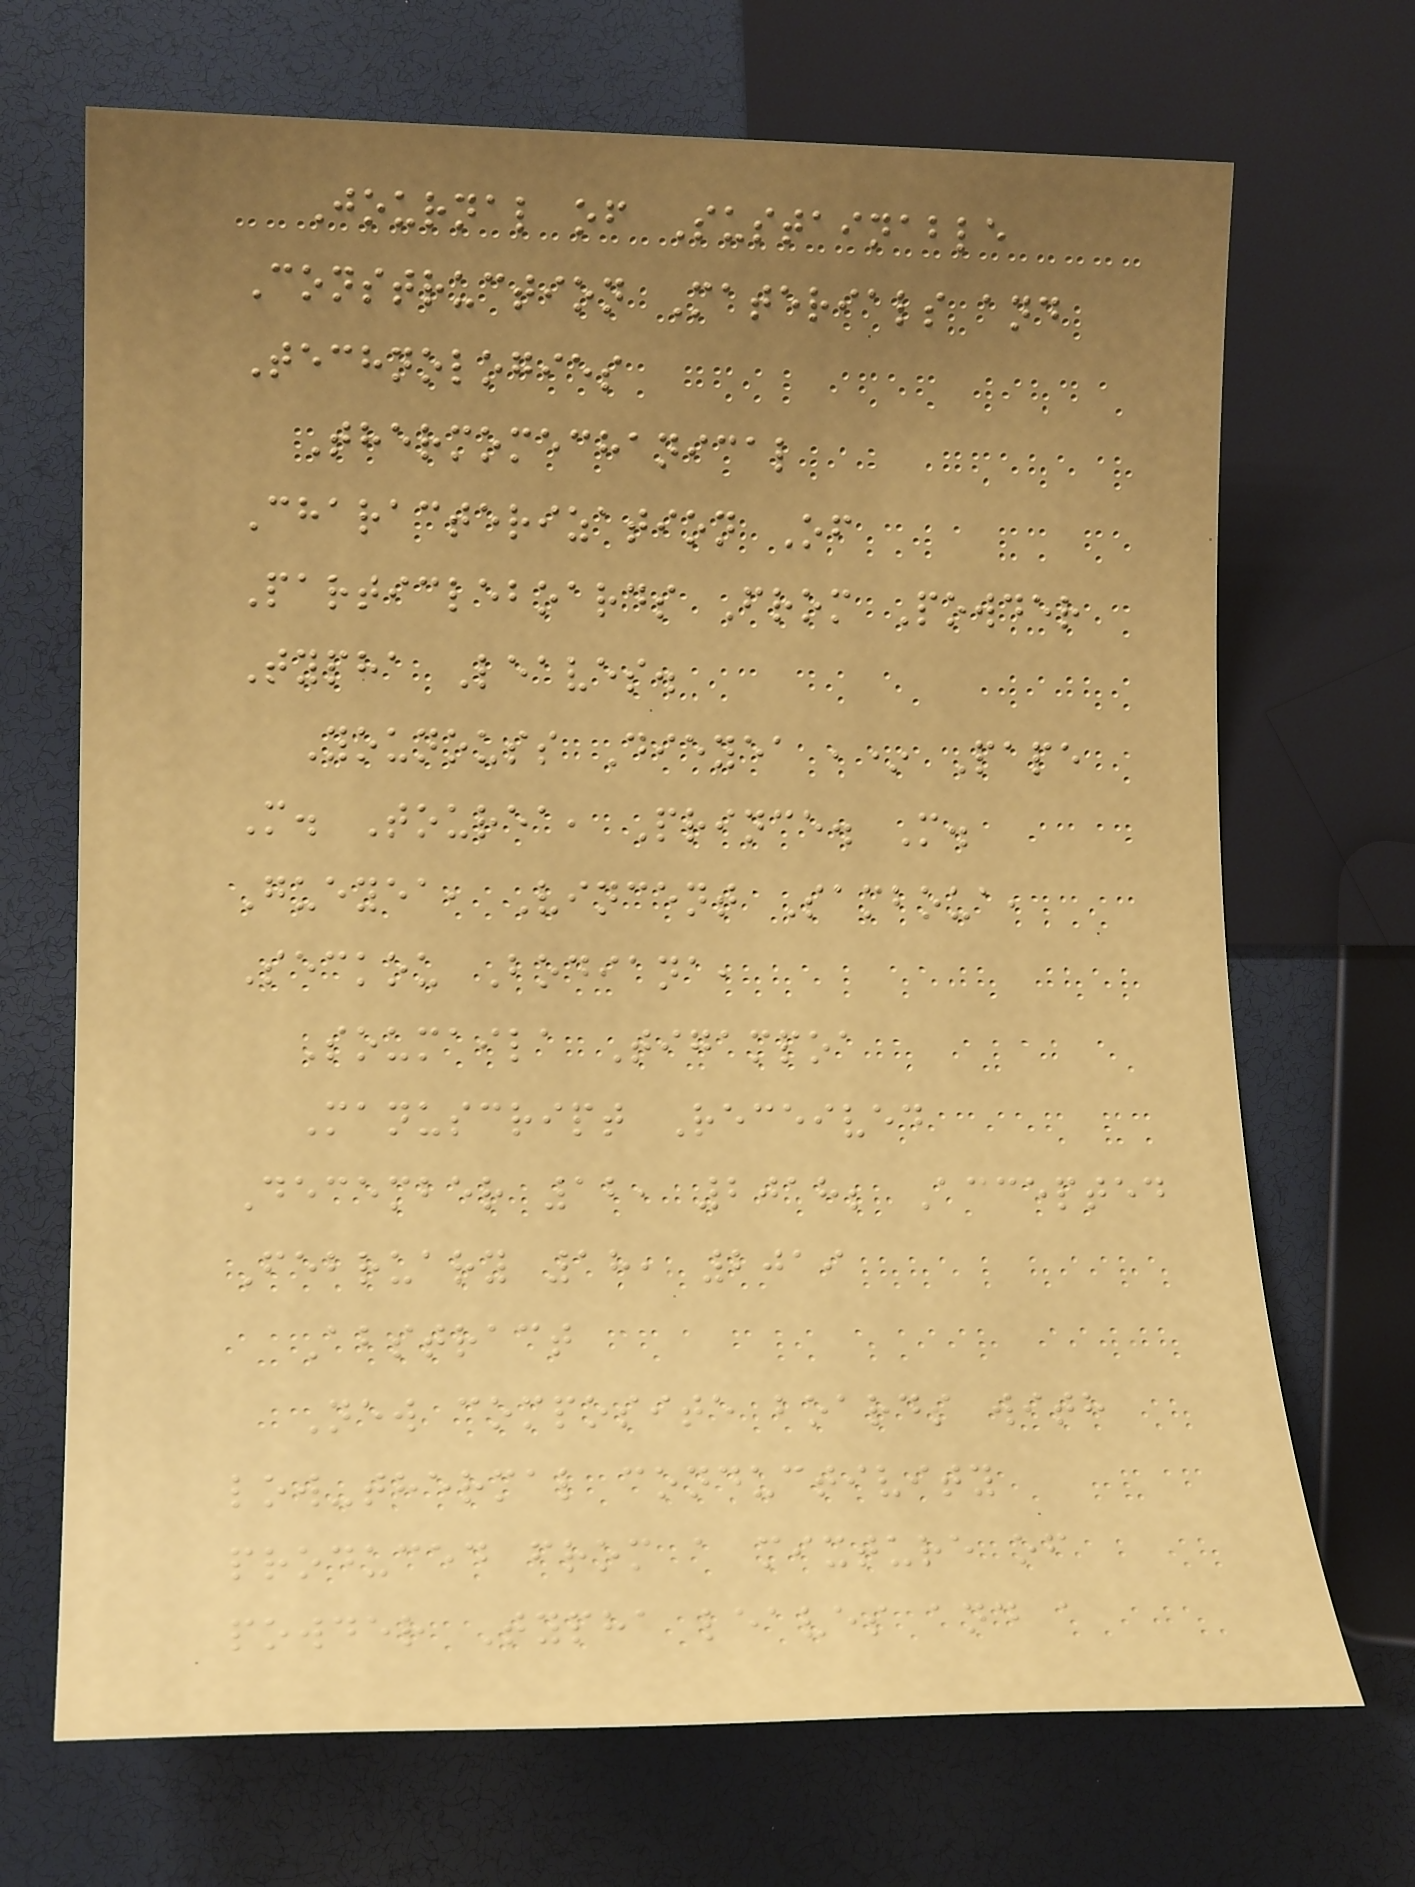Journal of Sustainable
Construction Materials and
Technologies
Thermomechanical
Characterization Of
Particleboards From Powder
Typha Leaves.
Younouss Dieyea ,* Pape
M. Tourea, Prince. M.
Gueyea, Vincent Samboua,
Seckou Bodiana,
Soumaila Tigampoa
Manuscript Received
December 12, 2018; Accepted
February 18, 2019
Abstract
New composite boards with
low-thermal conductivity
produced from a mixture of
powder Typha leaves and a
